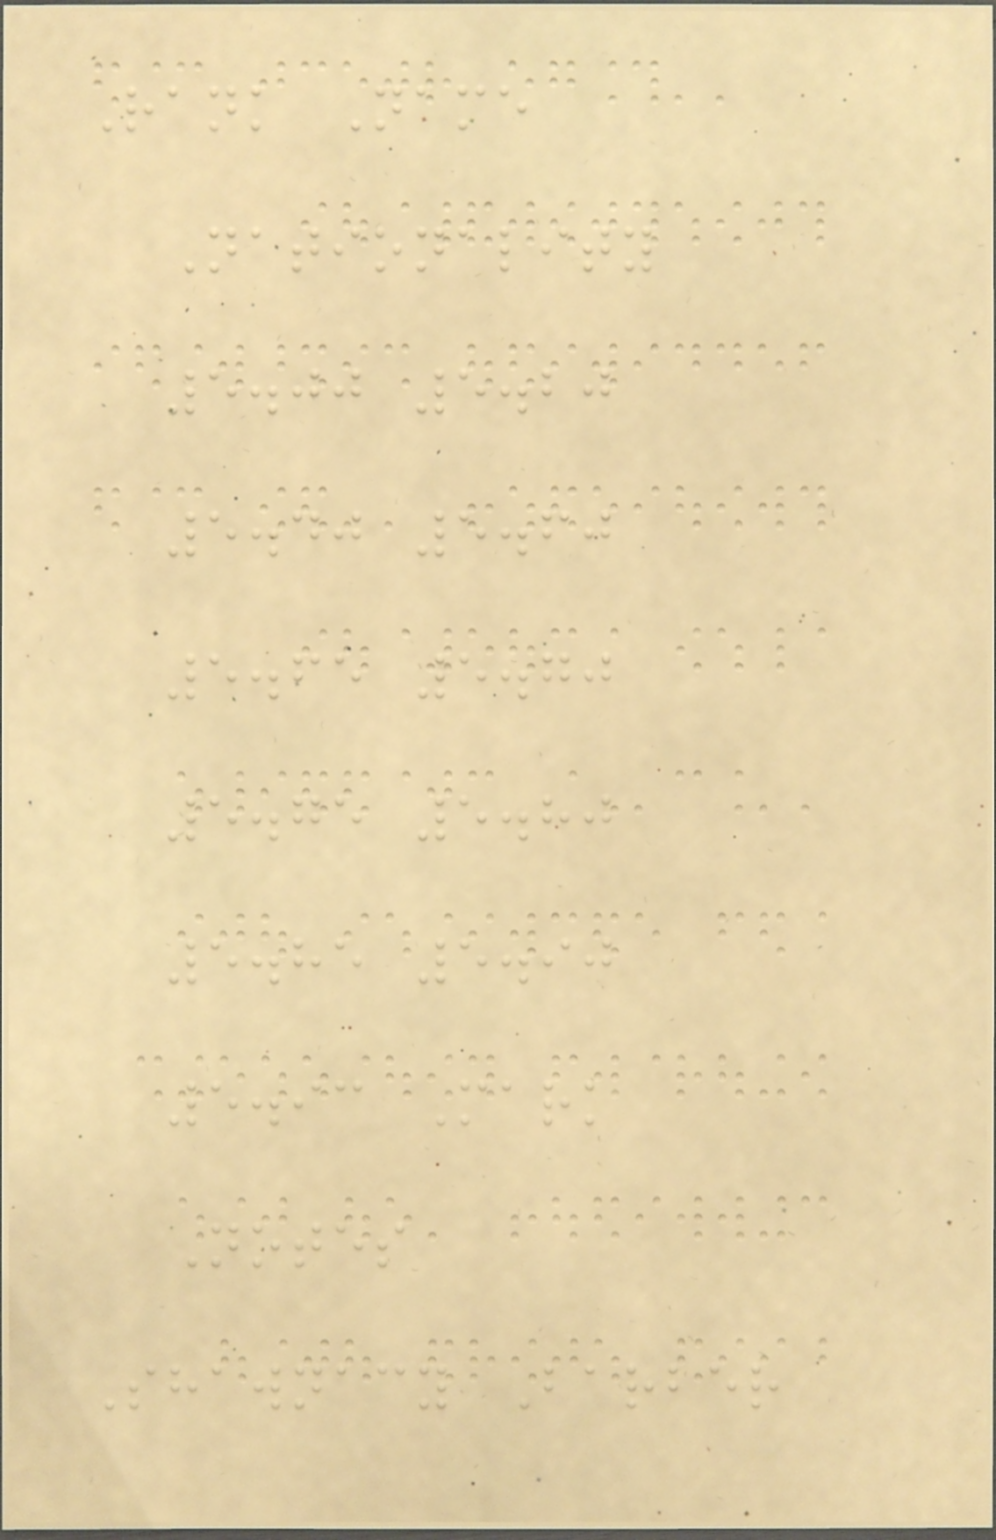Rank Name
Nationality
5.00 5.20
5.40 5.60
5.65 5.70
5.75 5.80
5.85 5.90
5.93 Mark
Notes
Shawnacy Barber
